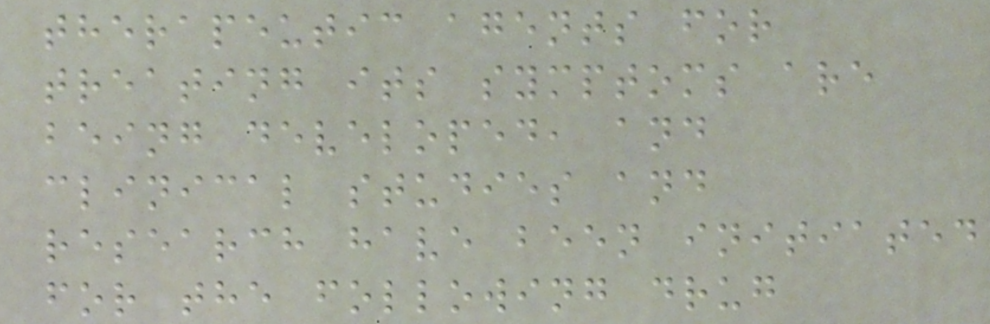therapeutic agents for
treating its symptoms are
being developed, and
clinical studies and
research have been initiated
for the following drug
